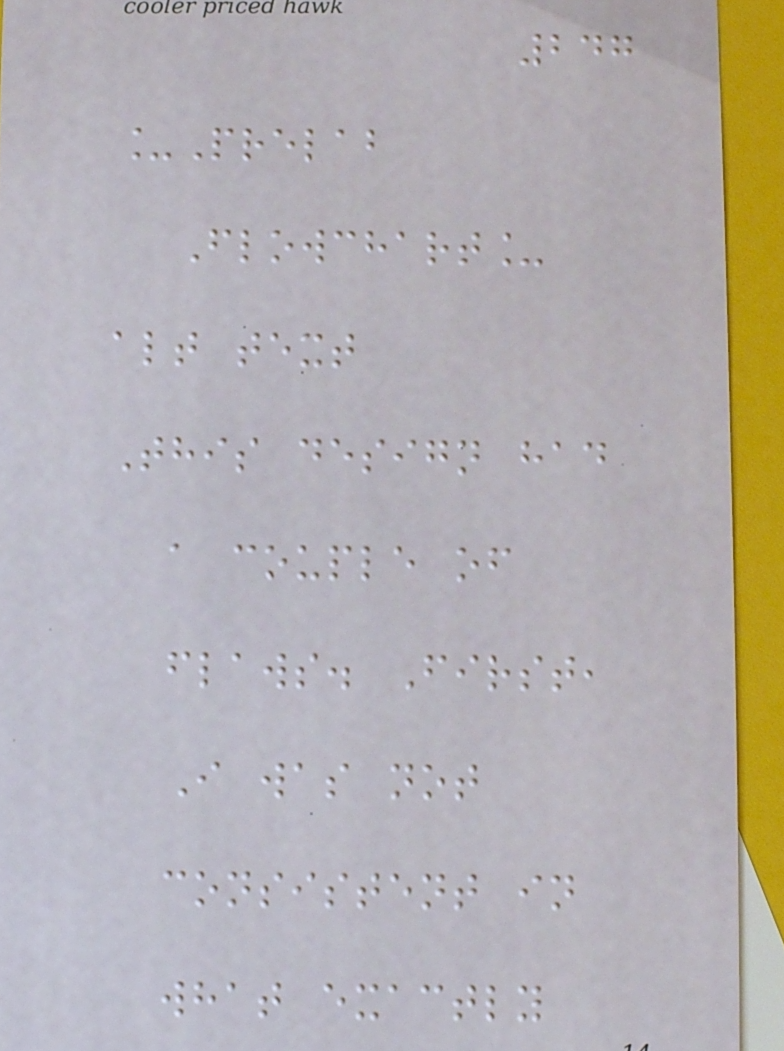247
_Prelab
Flowchart_
alt text
This design had
a couple of
flaws. First,
I was not
consistent in
what exactly
